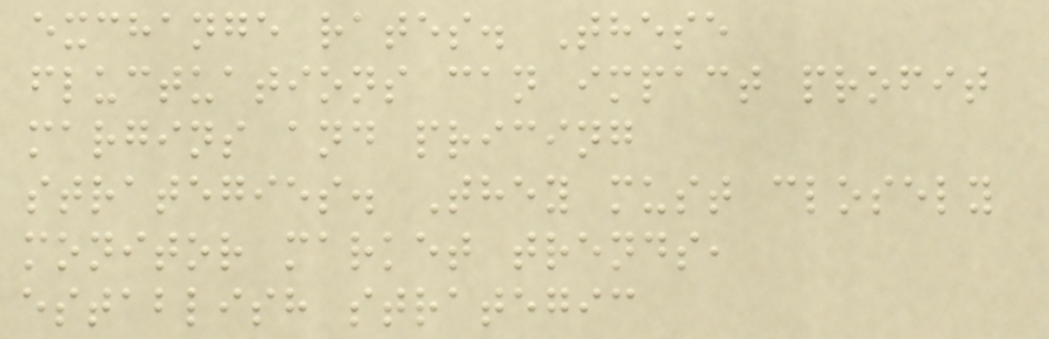exchange rates. These
fluctuations can impact profit
margins and pricing
strategies. They must closely
monitor market trends,
establish strategic
